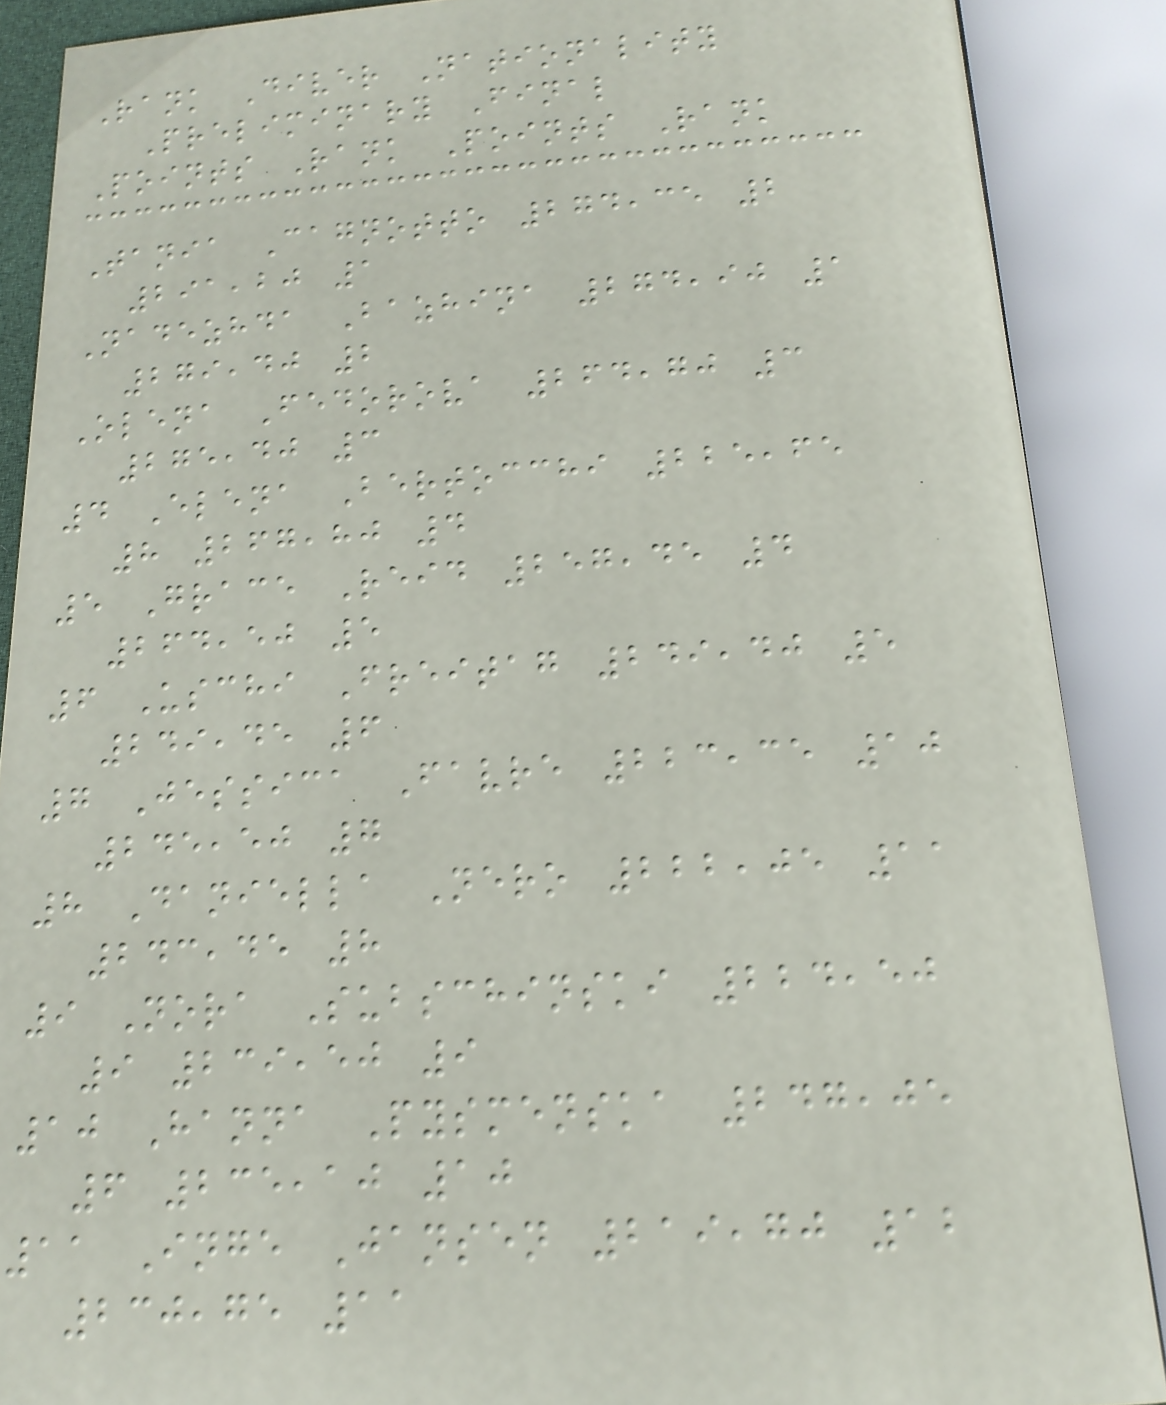Rank Diver Nationality
Preliminary Final
Points Rank Points Rank
Tania Cagnotto 274,35 2
291,20 1
Nadezhda Bazhina 274,90 1
279,40 2
Olena Fedorova 264,70 3
275,40 3
4 Elena Bertocchi 225,65
8 267,80 4
5 Grace Reid 257,45 4
264,50 5
6 Uschi Freitag 249,40 5
249,45 6
7 Jessica Favre 223,35 10
245,50 7
8 Daniella Nero 222,05 11
243,45 8
9 Nora Subschinski 224,50
9 239,50 9
10 Hanna Pysmenska 247,05
6 235,10 10
11 Inge Jansen 219,70 12
230,75 11
